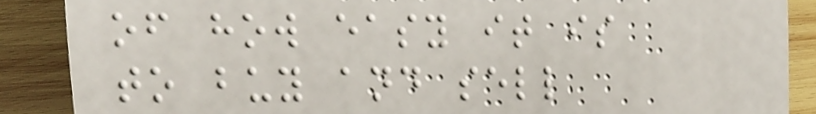of how easy it is
to buy and sell
